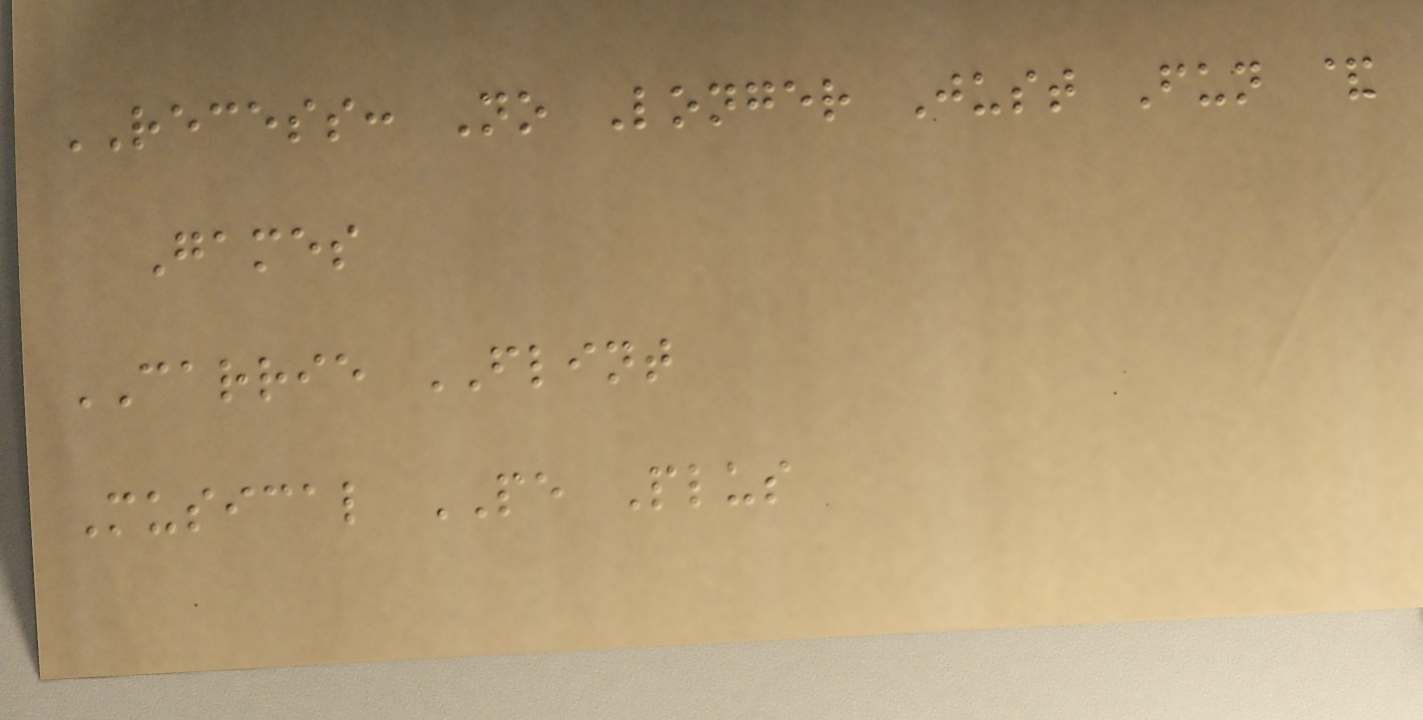RECESS: No Longer Just Fun &
Games
CARRIE FLINT
Musical PE Plus
